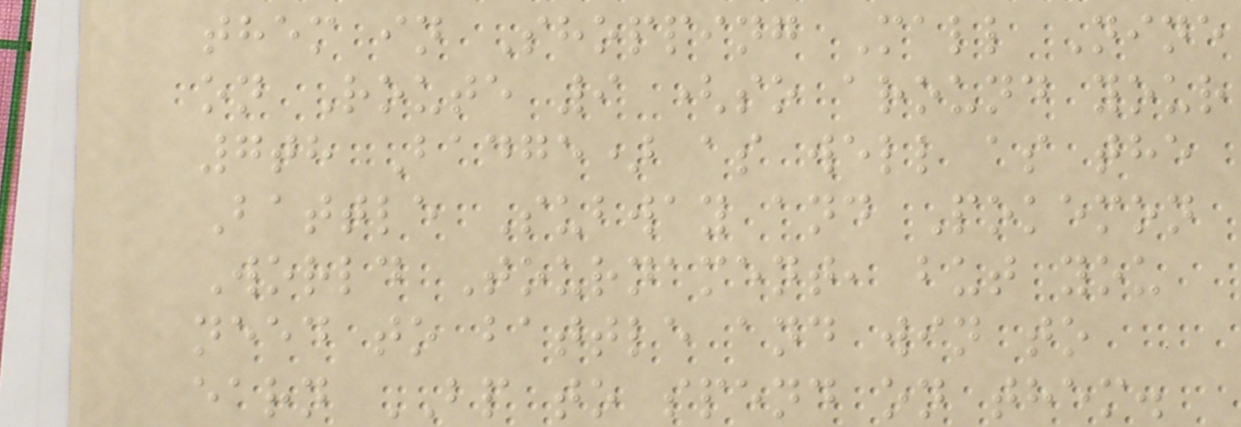them in Shopping Mall Nine
on Route 9 (so around your
7th Badge) as well as the
Battle Subway and Pokemon
World Tournament, but you
need to battle and win to
earn BP to spend on them.
